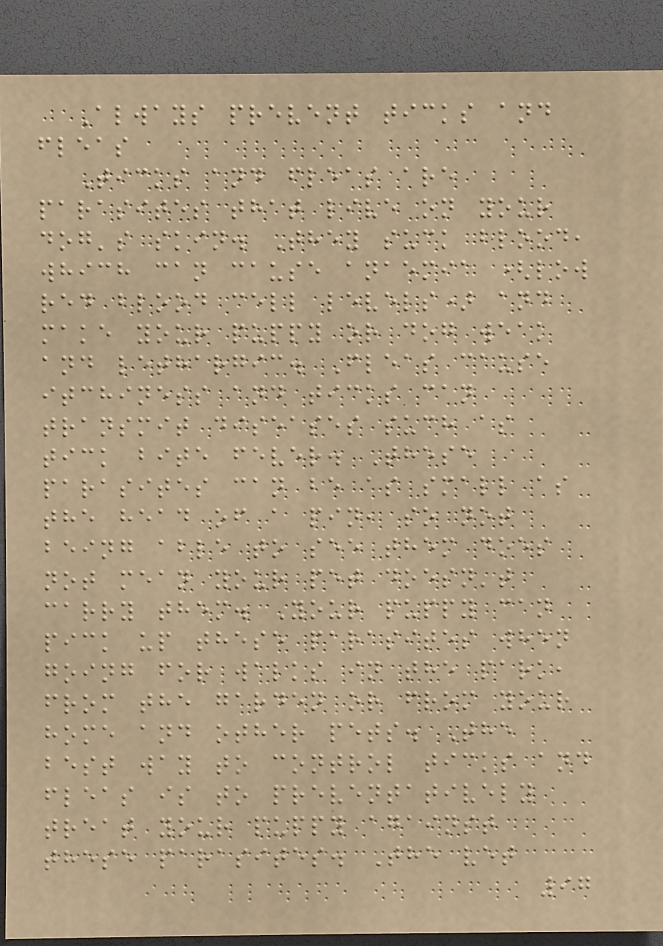Always prevent ticks and
fleas
Ticks and fleas are
parasites that live on your
dog's skin. They suck blood,
which can cause anaemia (low
red blood cell levels) and
make your puppy or dog weak
and lethargic. Fleas cause
itchiness and ticks can
transmit diseases such as
tick bite fever. These
parasites can be as small as
the head of a pin, so not
being able to see them does
not mean your pet doesn't
carry them. Your puppy can
pick up these parasites when
going for walks in the park,
from the garden or from your
home and other pets. The
best way to control ticks and
fleas is to preventatively
treat your puppy against
these parasites. The vet
97
